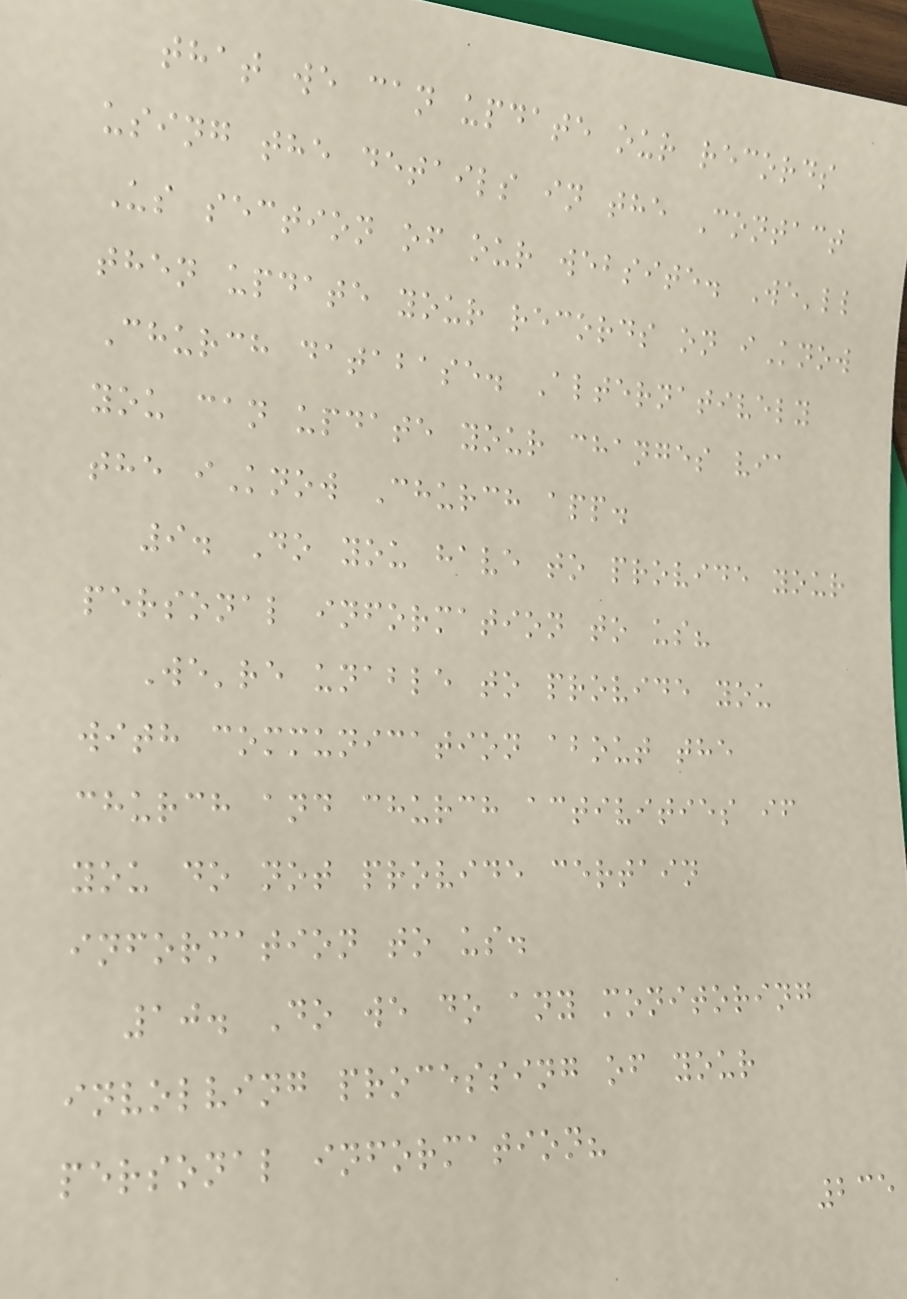that we can update our records
using the details in the Contact
Us section of our website. We'll
then update your records on iKnow
Church database. Alternatively
you can update your changes via
the iKnow Church app.
9. Do you have to provide your
personal information to us?
We're unable to provide you
with communication about the
church and church activities if
you do not provide certain
information to us.
10. Do we do any monitoring
involving processing of your
personal information?
235
